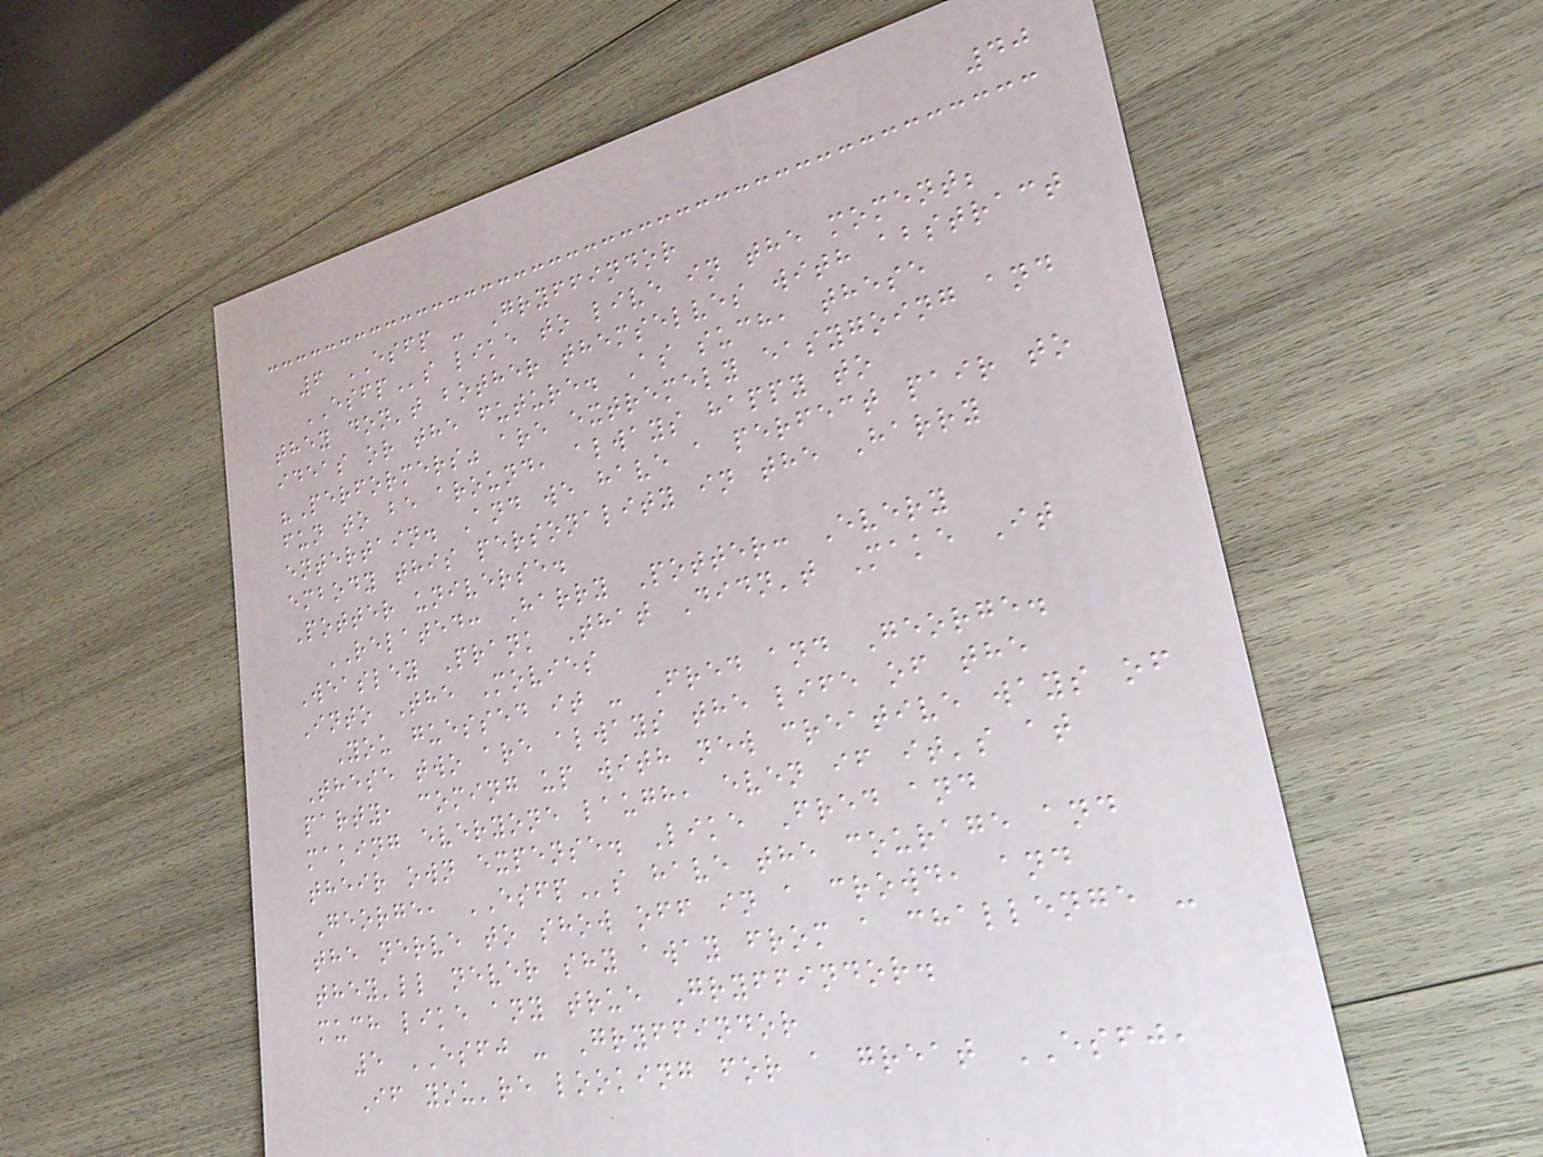40
6 ESFP - Gryffindor
ESFPs like to live in the moment;
they don't bother themselves with abstract
ideas or the future. As such, these
"Performers" are extremely easygoing and
fun to be around, always happy to
entertain. And we have a perfect pair to
embody this personality in the Harry
Potter universe.
RELATED: Harry Potter: Every
Weasley Prank That Didn't Make It
Into The Movies
You guessed it - Fred and George.
These two are always the life of the
party, coming up with new creative ways of
making everyone laugh, even if it's at
their own expense. Like Fred and
George, ESFPs have the courage and
the nerve to show off in a crowd, and
they'll never shy away from a challenge -
much like any true Gryffindor.
5 ESFJ - Gryffindor
If you're looking for a great ESFJ,
